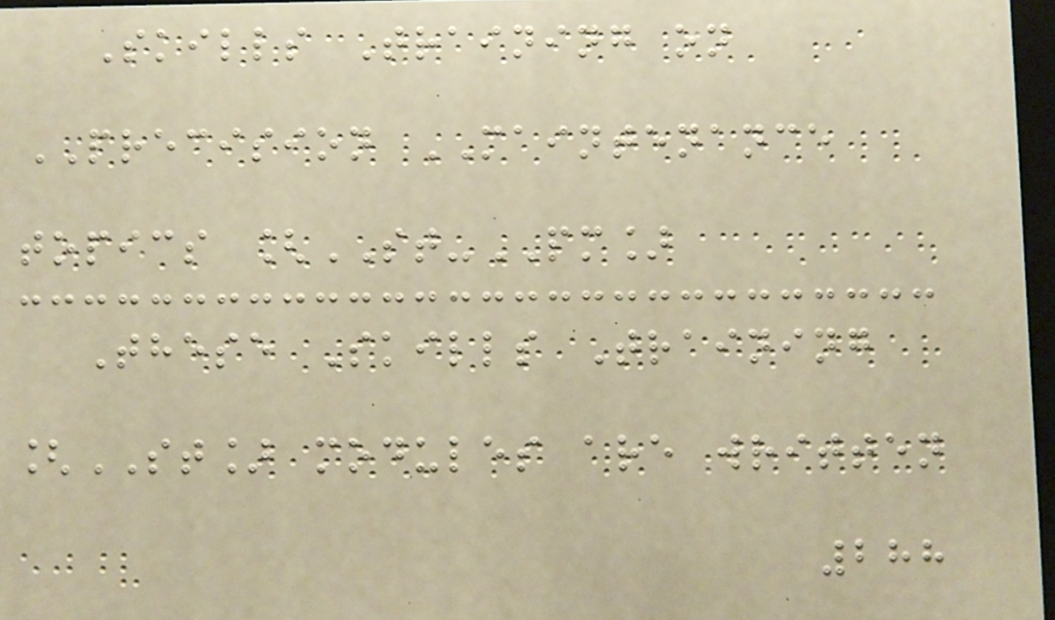Skills Training on
PRECISION MAINTENANCE
topics [ST-PM]
These Skills Training
[ST] modules are written
288
